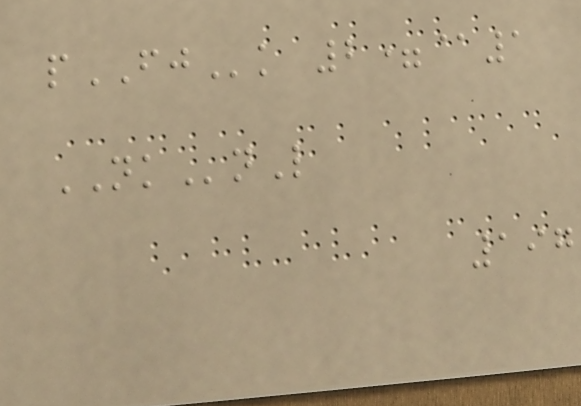pFJk 2=@1
NKnL
197
